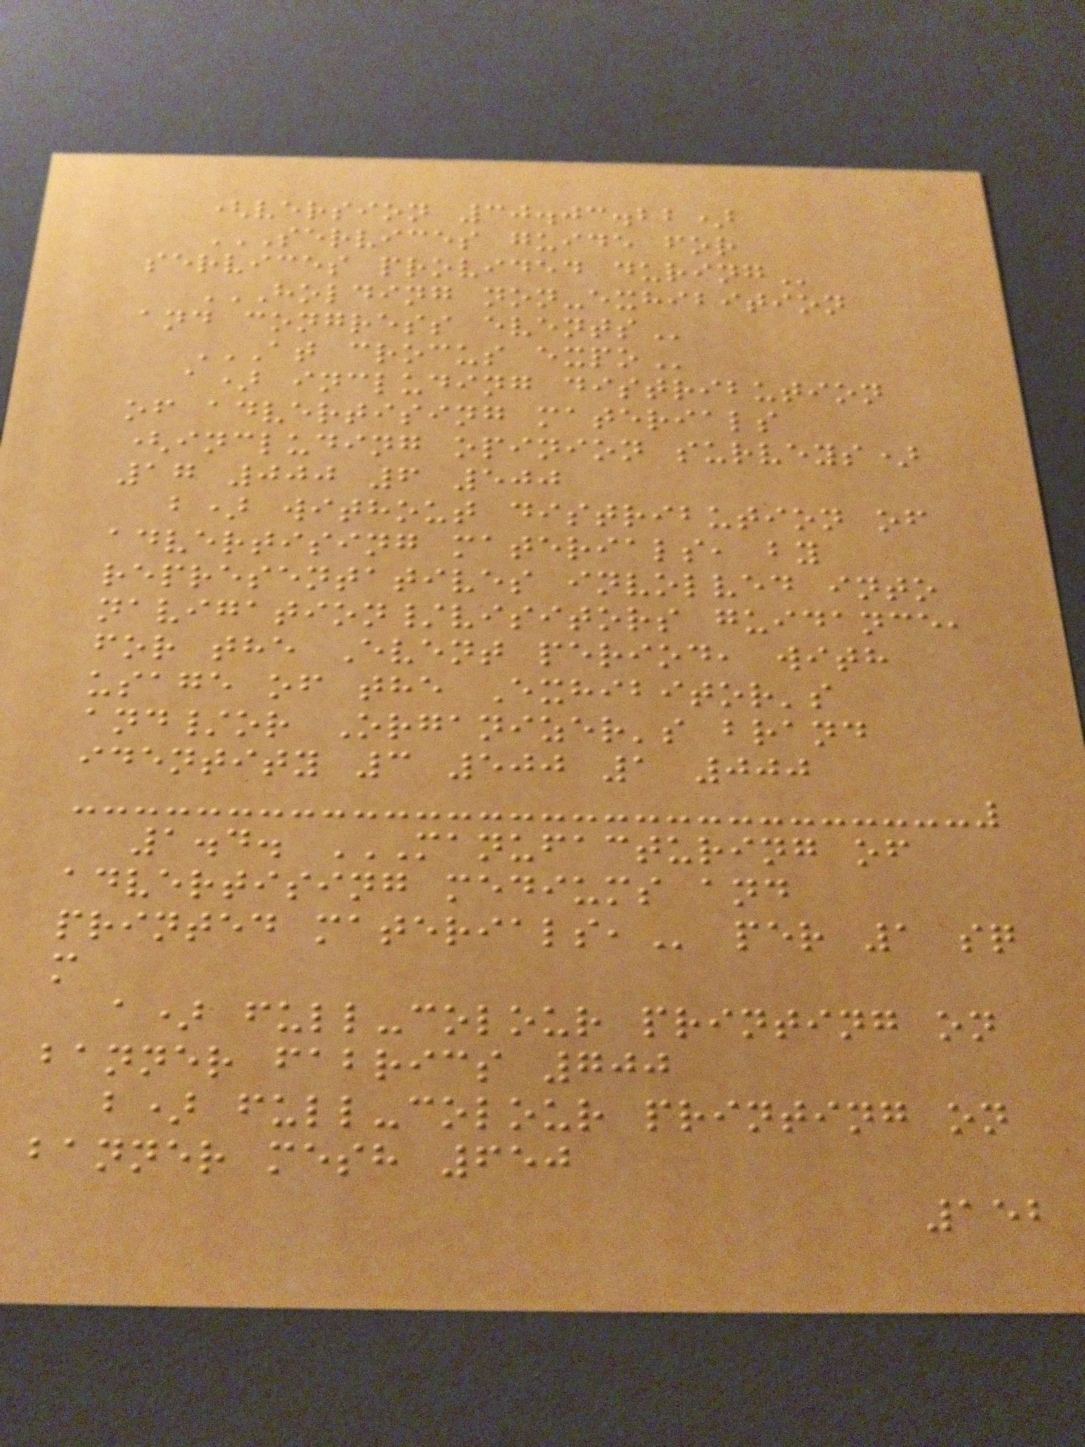(version 30.03.22)
SERVICES GUIDE FOR
SERVICES PROVIDED DURING
HOLDING NON-EXHIBITION
AND CONGRESS EVENTS
AT CROCUS EXPO
a) including distribution
of advertising materials
(including opinion surveys)
17 000 6 500
b) without distribution of
advertising materials, by
representatives involved into
navigation/visitors guidance,
for the Event period, with
usage of the Exhibitor's
and/or Organizer's brand
identity 3 500 1 000
1.4. MANUFACTURING OF
ADVERTISING MEDIUMS AND
PRINTED MATERIALS, per 1 sq
m
a) full-colour printing on
banner fabrics 700
b) full-colour printing on
banner mesh 650
152
